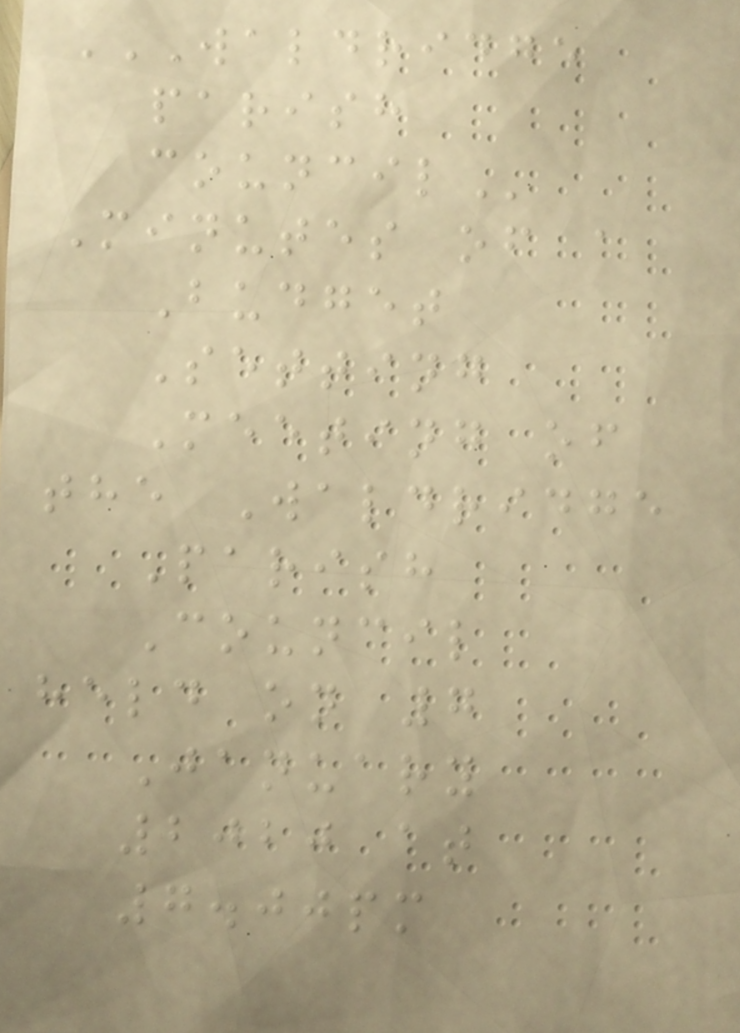WALDRIDGE
PARISH
COUNCIL
Minutes of a
Budget
Setting
Meeting of
the Waldridge
Parish
Council
held on 7
January
2020 at
7.00pm
